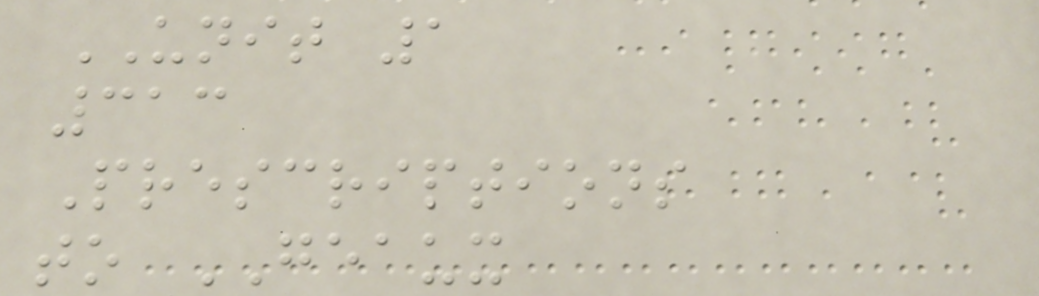UNIT 1
313
Prescriptions
to GEAUX
